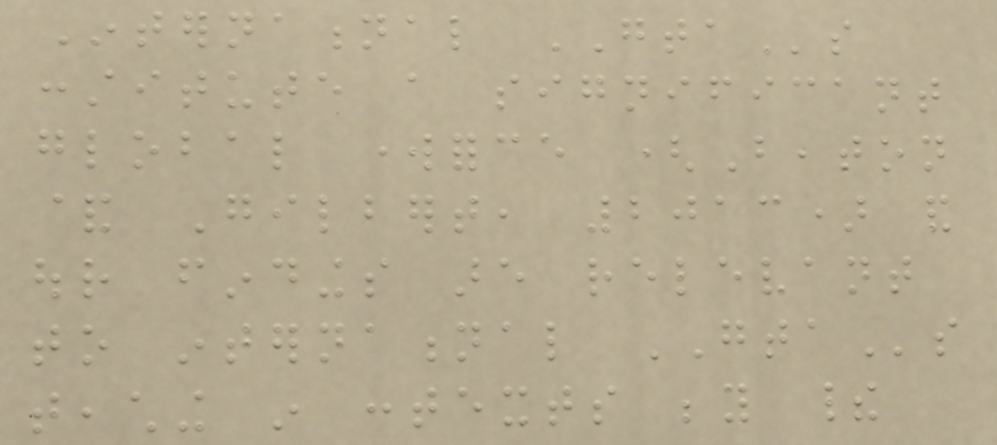International GTAs
constitute a significant
global workforce (Beaton
& Gilbert, 2013) and
our findings are relevant
to international GTAs
teaching in contexts beyond their
